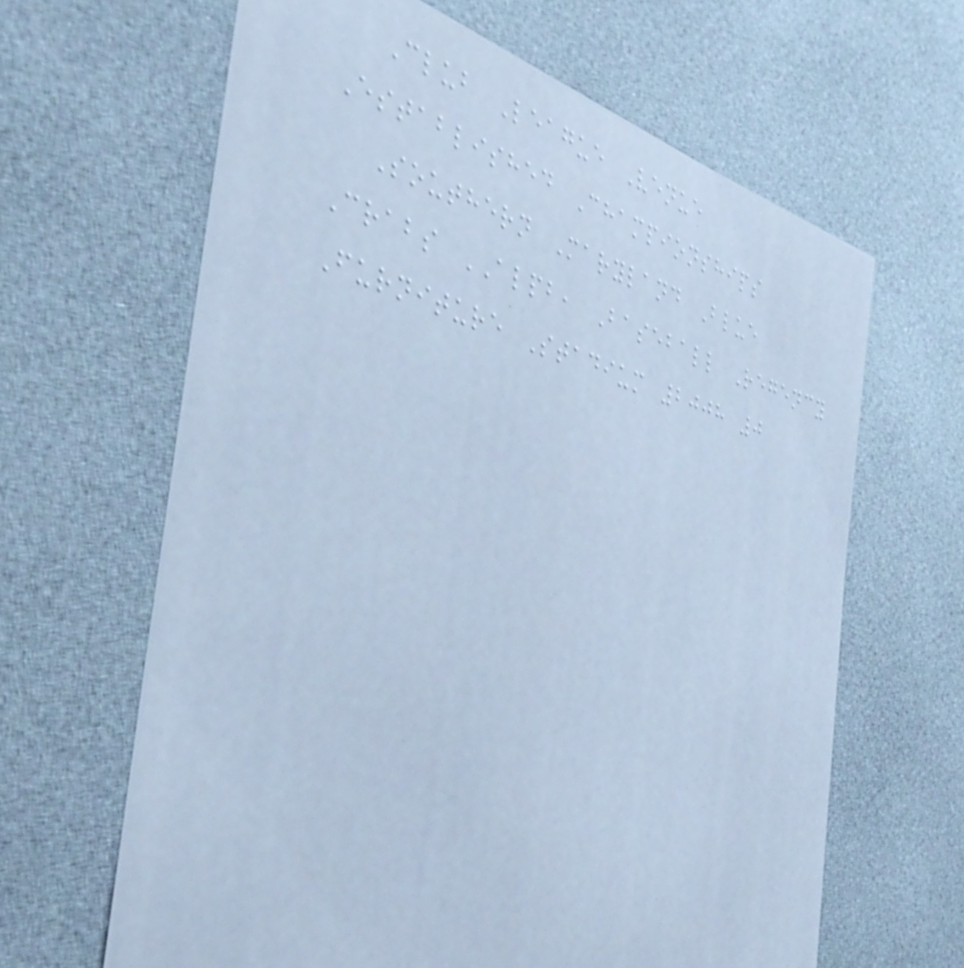Club League Venue
Established Championships
Southern Maryland Blue
Crabs ALPB, Baseball Regency
Furniture Stadium 2008 0
